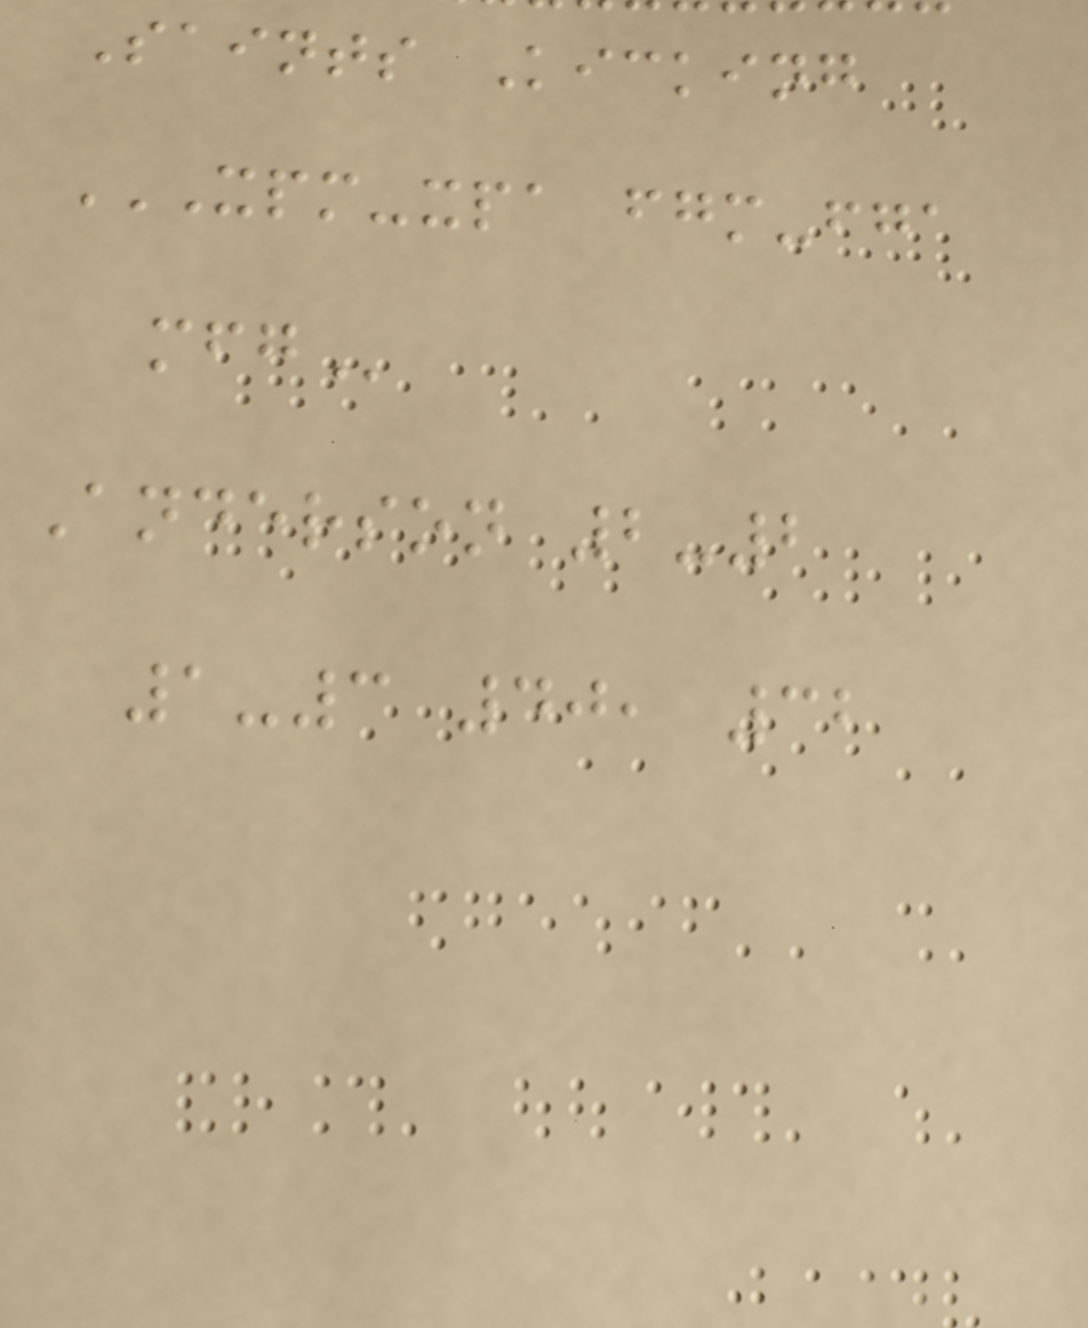Saints Kicking
XPM-XPA FGM-FGA
MFG
Anderson 2-2
1-3 40, 32
